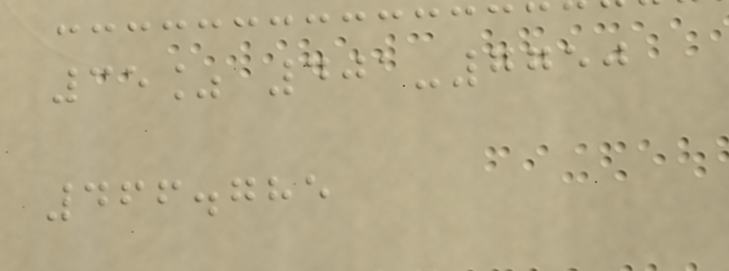35% 401-7750
466.785
